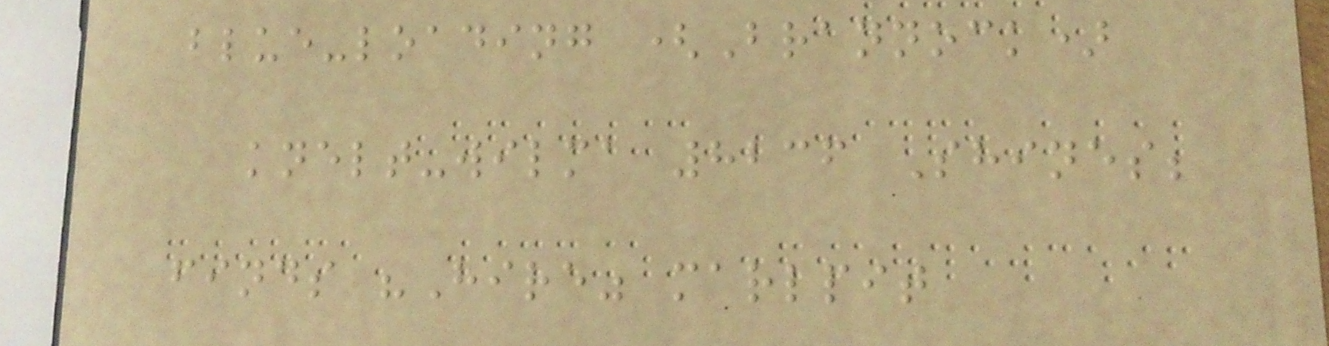blue-loading (Brannock)
knelt-wilma 8236 Shines;
finds "Hire" marlpit
